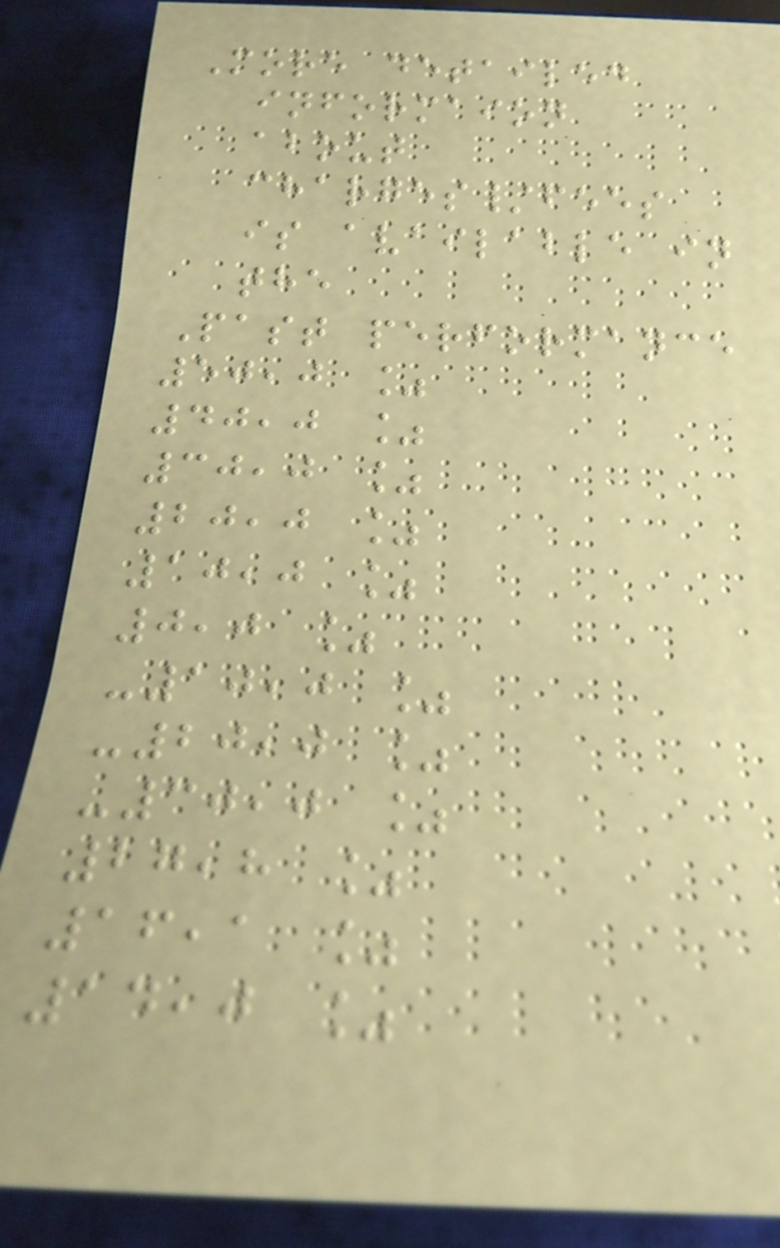More detailed
informaion
about
charges/fees
is available in
the
Past performance
50,0 %
40,0 %
30,0 %
20,0 %
10,0 %
0,0 %
-10,0 %
-20,0 %
-30,0 %
27,8 %
16,1 %
14,0 %
